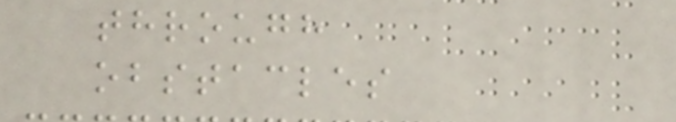through
obstacles
